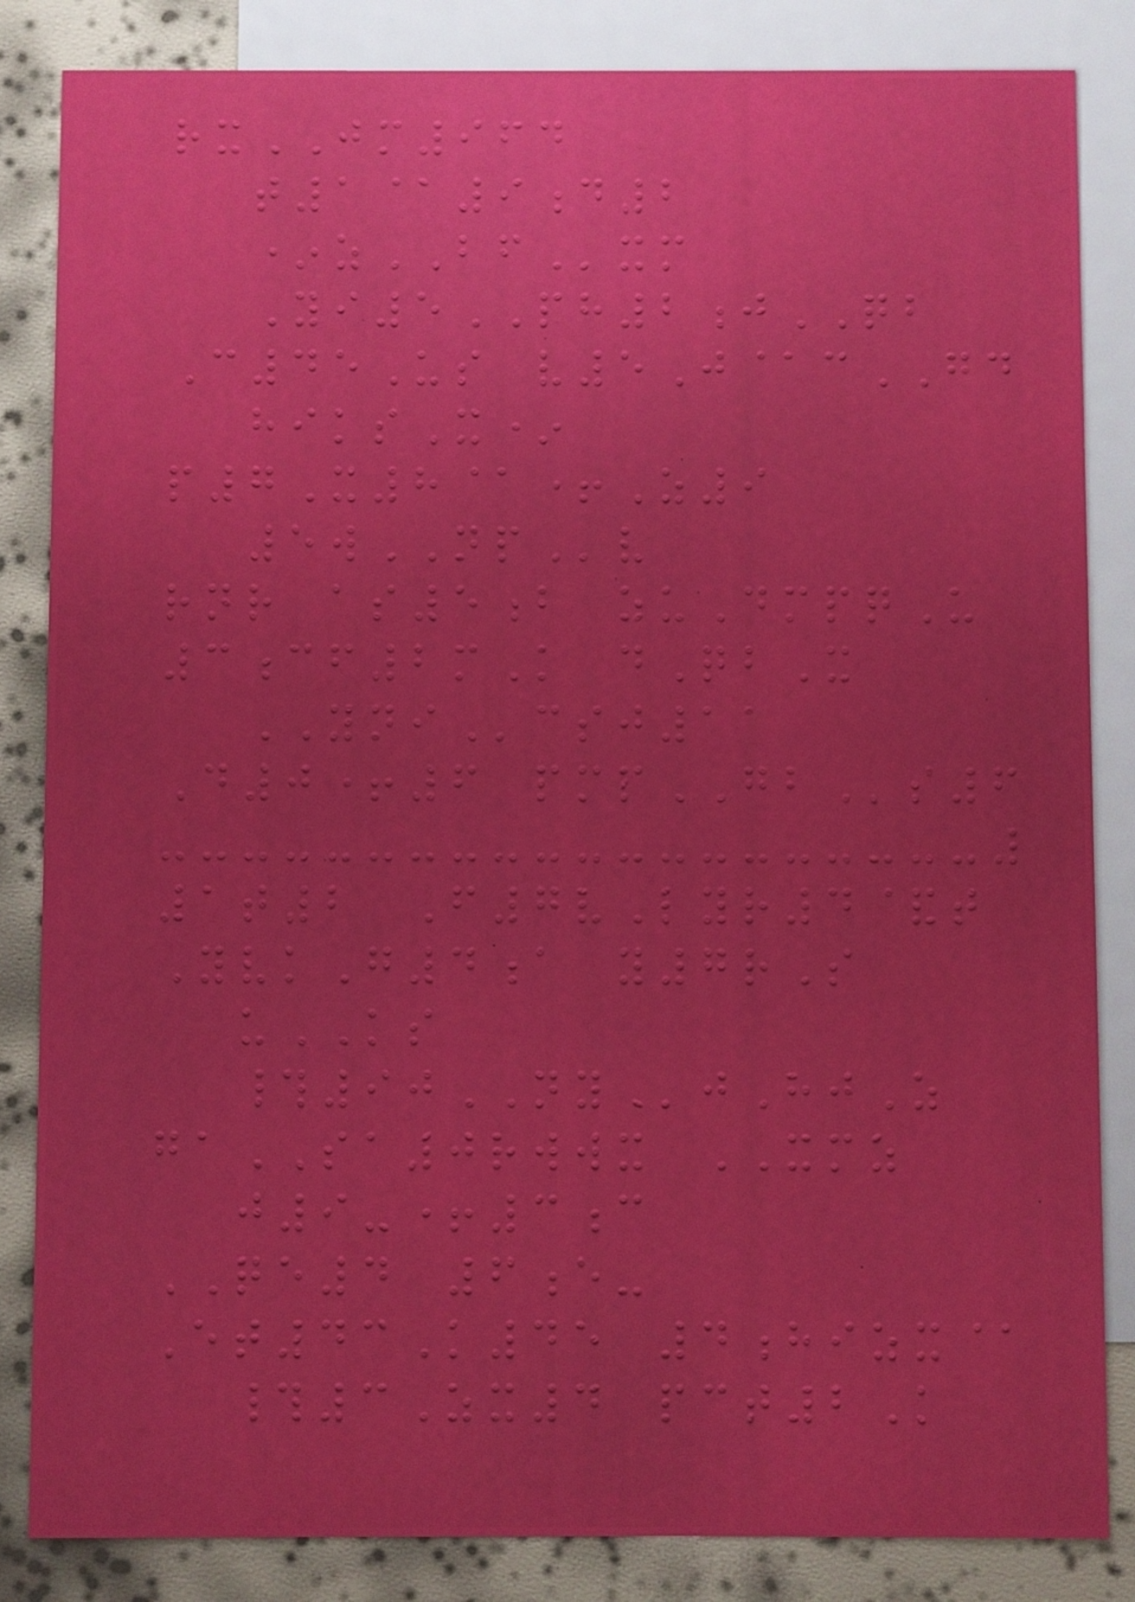rxJM964
t1@9d2
*zBFxm
Yi5PH2jQB
C45Us v5J@cGD
hiksX*
p7X8@+Z9
5wNPv
rnr as5b zuDmpqU
3cf2mK dQbX
YNIcsj11
D0+6 pmpGBs6
1t2 F7vLyr4&t
YvkG4a y7rS
uKS
#90NYjHjZ
gaSA0rwwx XMZ
j9-+3c
QE4 6e-
Et43K45 4hizx@
#3Zx4 pct2K
